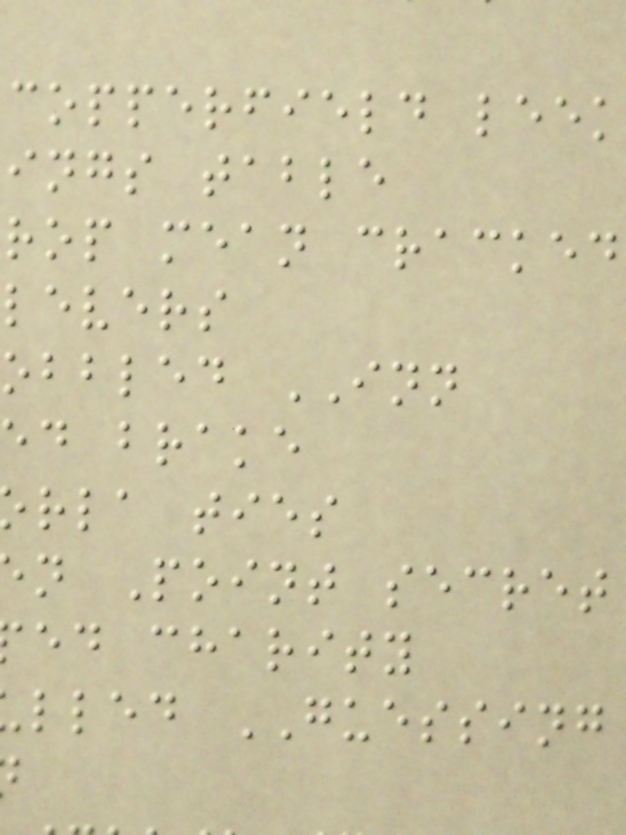copperfield leek
ings table
rop mean cracked
levers
obbled INN
ed brake
rla ties
n Point secret
ed charity
lled GUESSING
